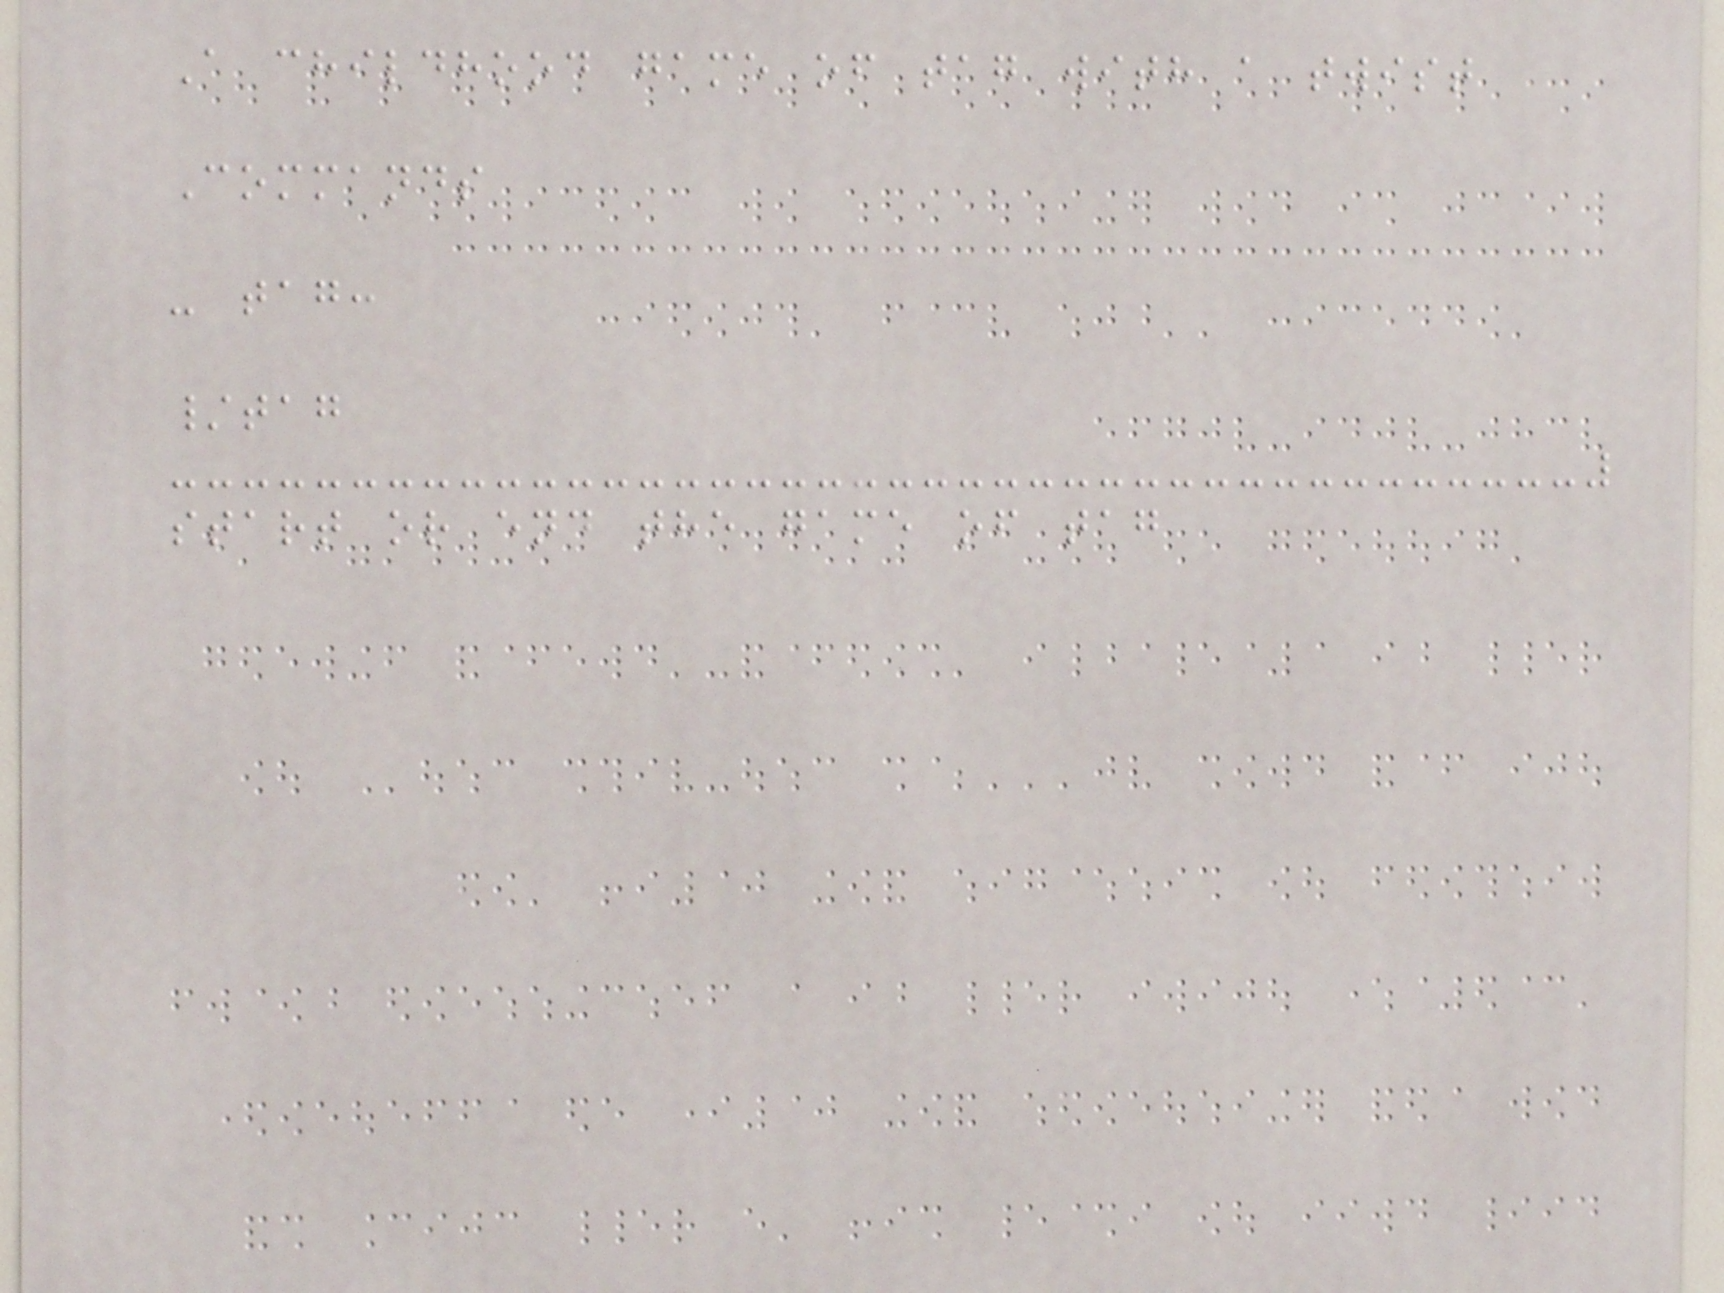A childhood game of tag with a twist
Commands
- tag:
/tag
start or end the game of tag
